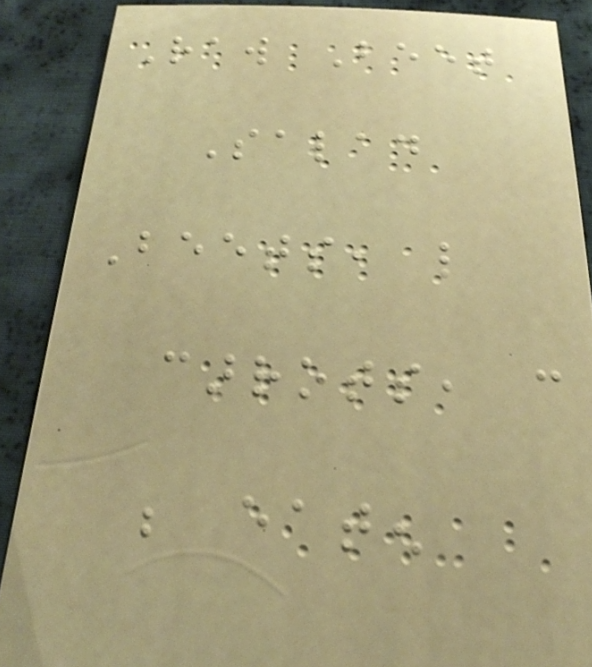Raw Beet
Salad
Beets, like
carrots, can
be eaten
